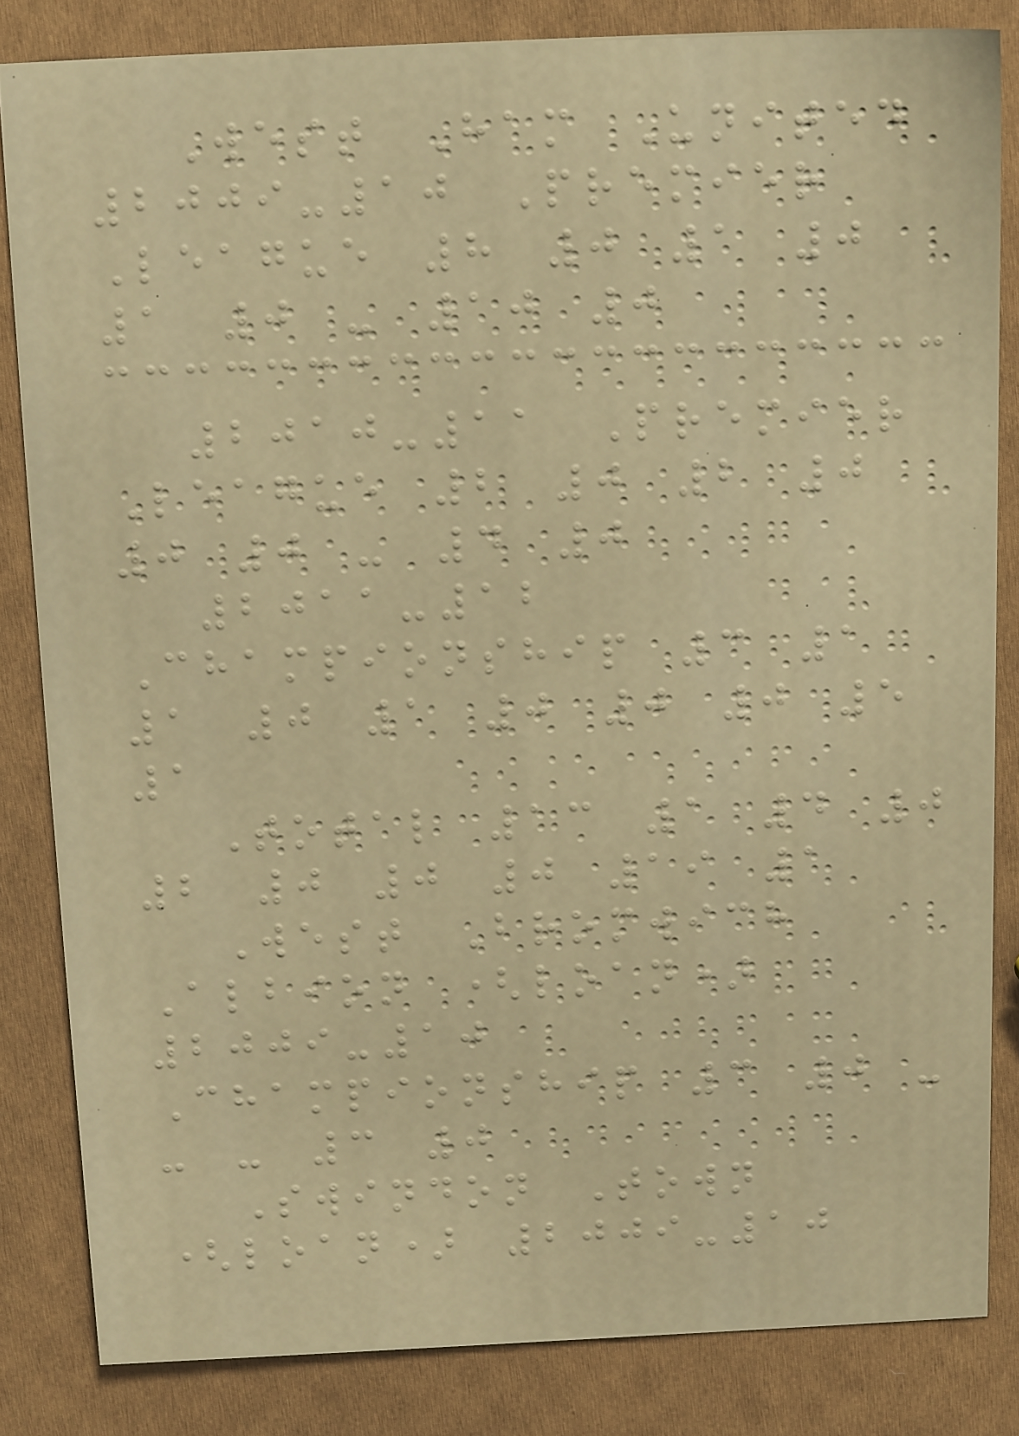West Ham United
2009-10 Premier
League 8 0 1 0
1 0 - 10 0
2010-11 Premier
League 2 0 2 0
0 0 - 4 0
2011-12
Championship 3 1
1 0 1 0 0 0 5
1
Total 13 1 4 0
2 0 0 0 19 1
West Bromwich
Albion (loan)
2009-10
Championship 3 0 -
- - 3 0
Swindon Town
(loan) 2009-10
